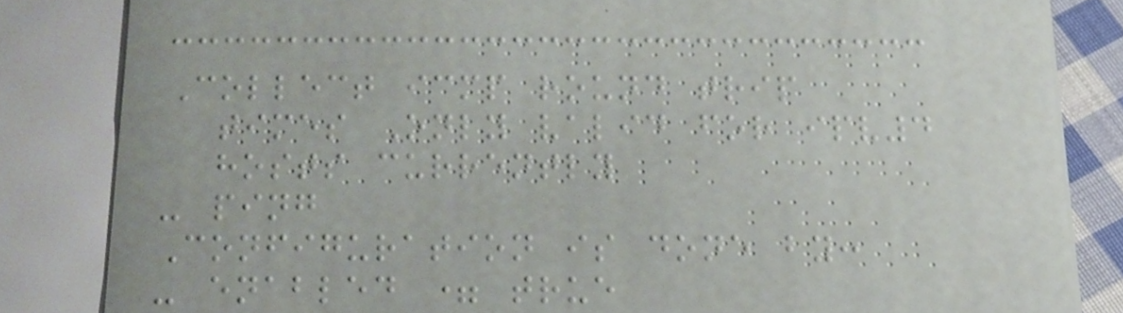Collect icmp round trip
times Only valid for ipv4
hosts currently
- ping
Configuration is done by:
- enabled = true
